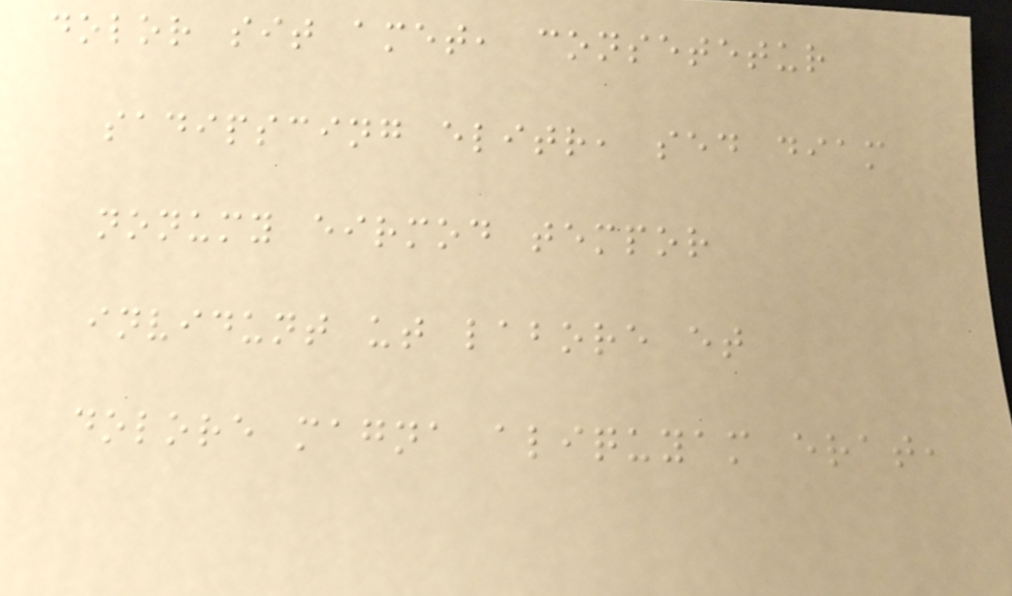dolor sit amet, consetetur
sadipscing elitr, sed diam
nonumy eirmod tempor
invidunt ut labore et
dolore magna aliquyam erat,
